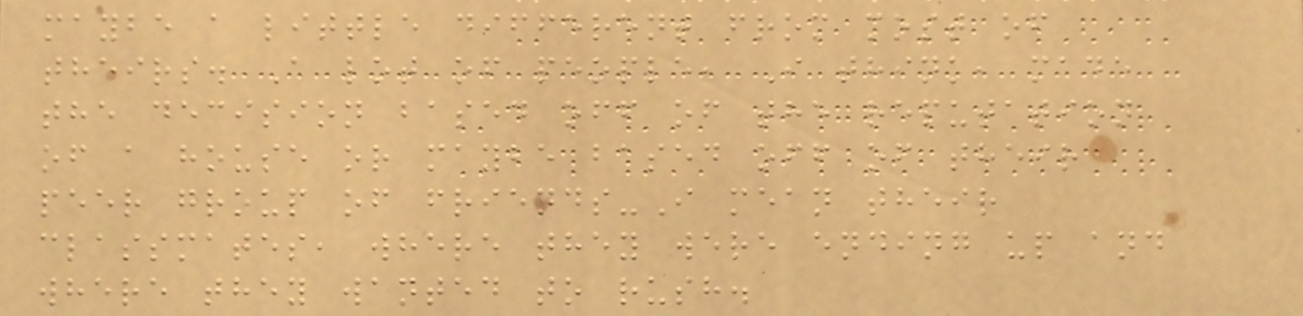maybe a little different from most of
theirs. A lot of people, I think, made
the decision based off of the reputation
of a house or maybe based off of their
peer group of friends-I mean their
classmates, where they were ending up and
where they wanted to rush.
